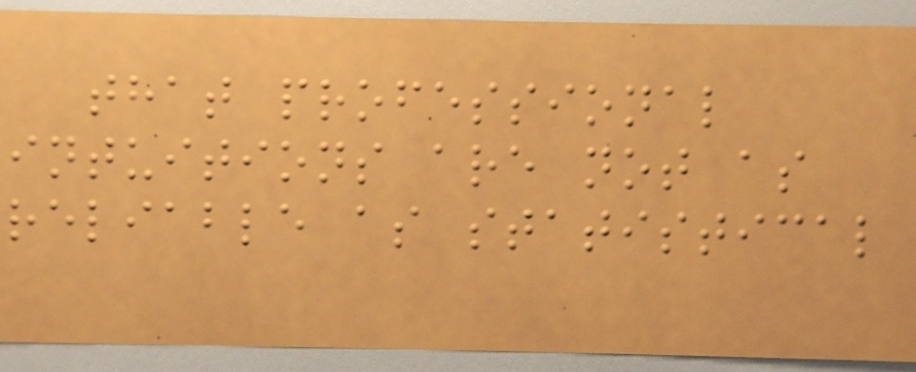that professional
intuitions are not as
reliable as statistical
